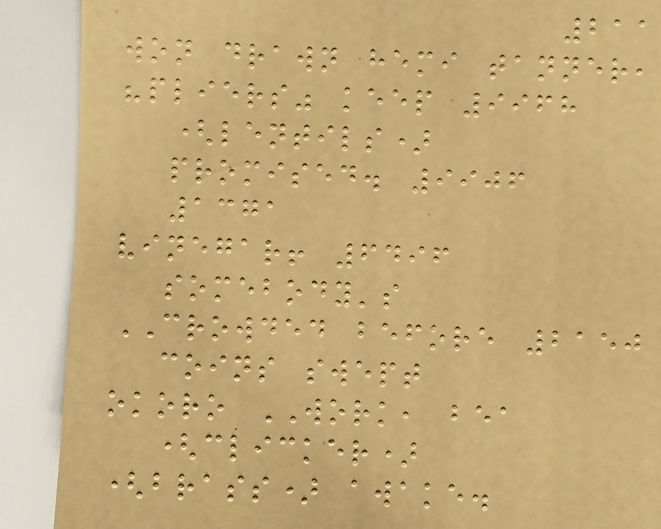211
won drawn hemi tanner,
"pliers" keep 9968
(lentils)
promised. 9906
1371
vinegar! 6496
somebody's
CROWDED before 2150
coins swept
okoro WORK, bea
(clicker)
(brass) awake.
